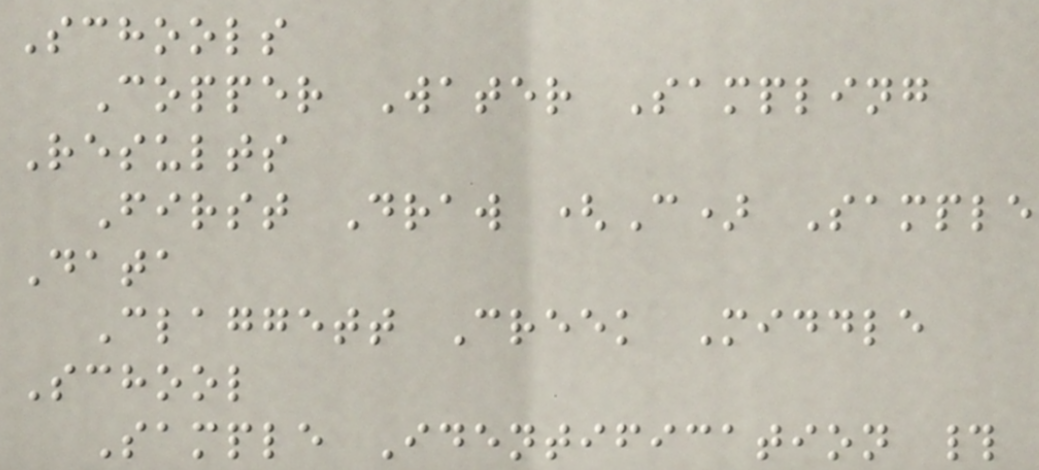Schools
Copper Water Sampling
Results
First Draw (C) Sample
Data
Claggett Creek Middle
School
Sample Identification #
